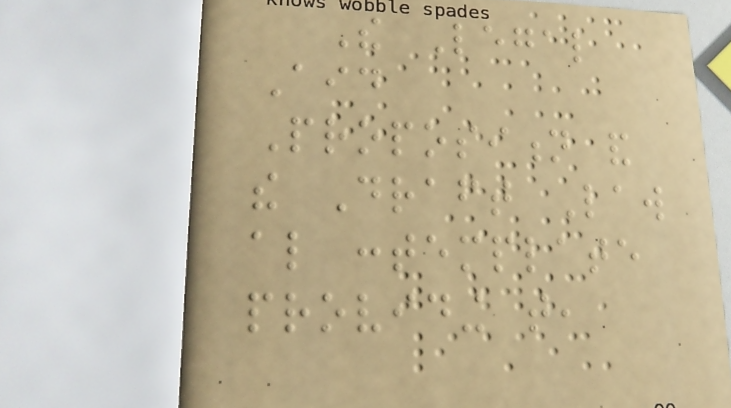The Legal
Aid
Proposition and
the Draft Law
also contemplate
providing that,
